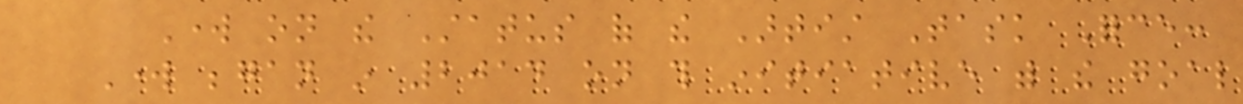Work on the Status of the Artist Task Force:
Work began in 2014 on this initiative with the goal
